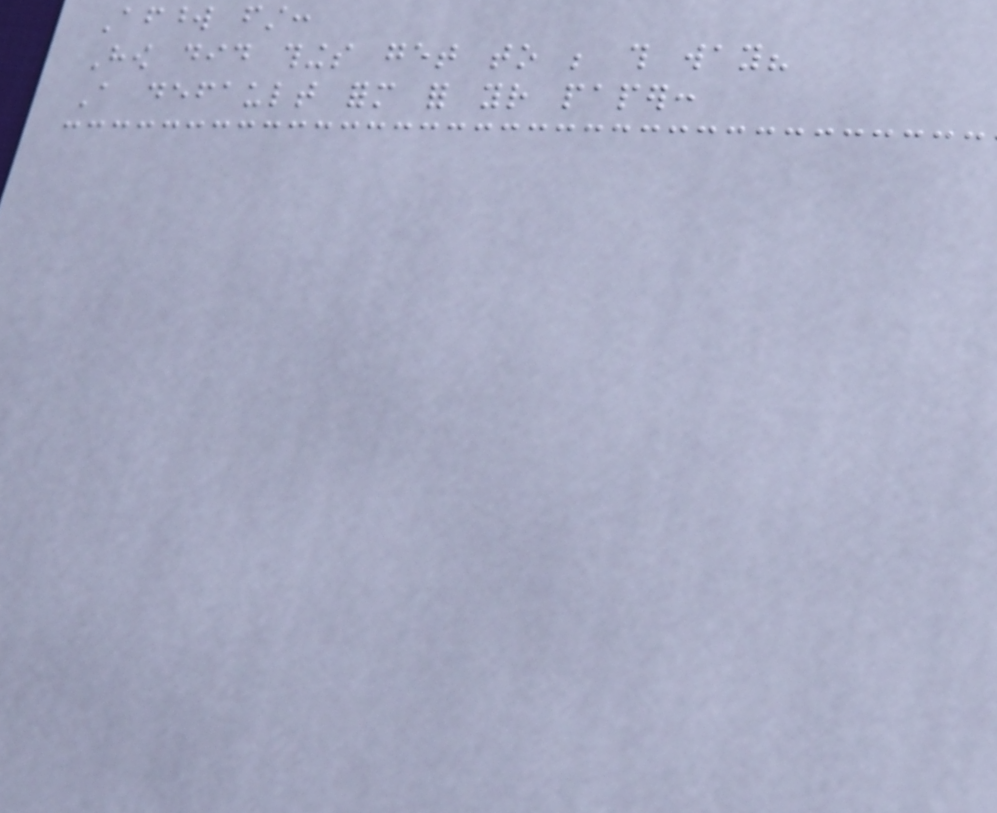Afterword first:
How did things get to be this way?
A default form for your paper:
